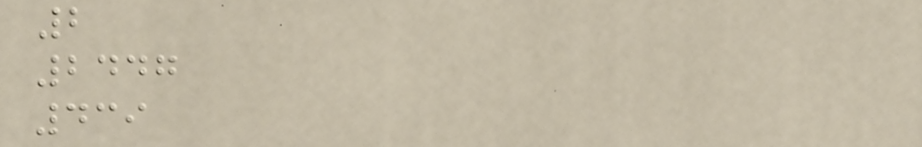2
2447
439
